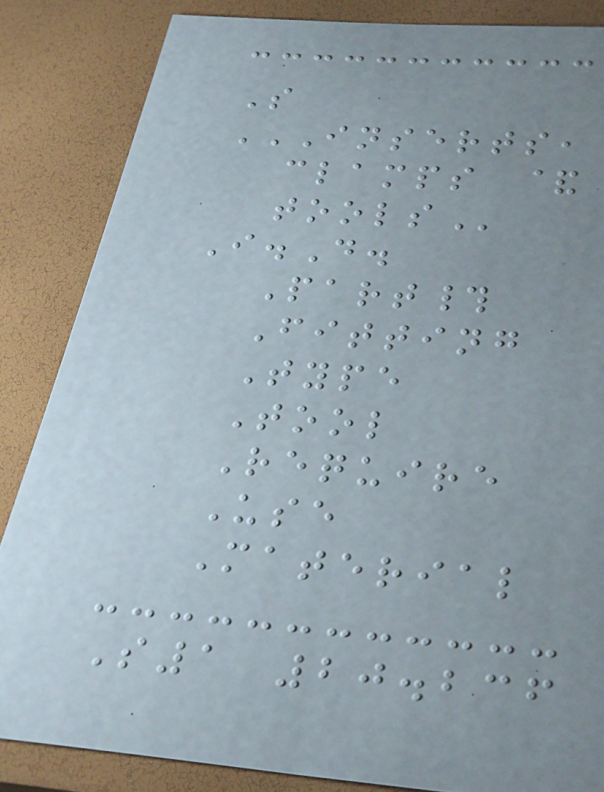S
INSERTS,
CLAMPS &
TOOLS
I.D.
Part#
Fitting
Type
Tool
Require
Use
Material
S1 20.236
